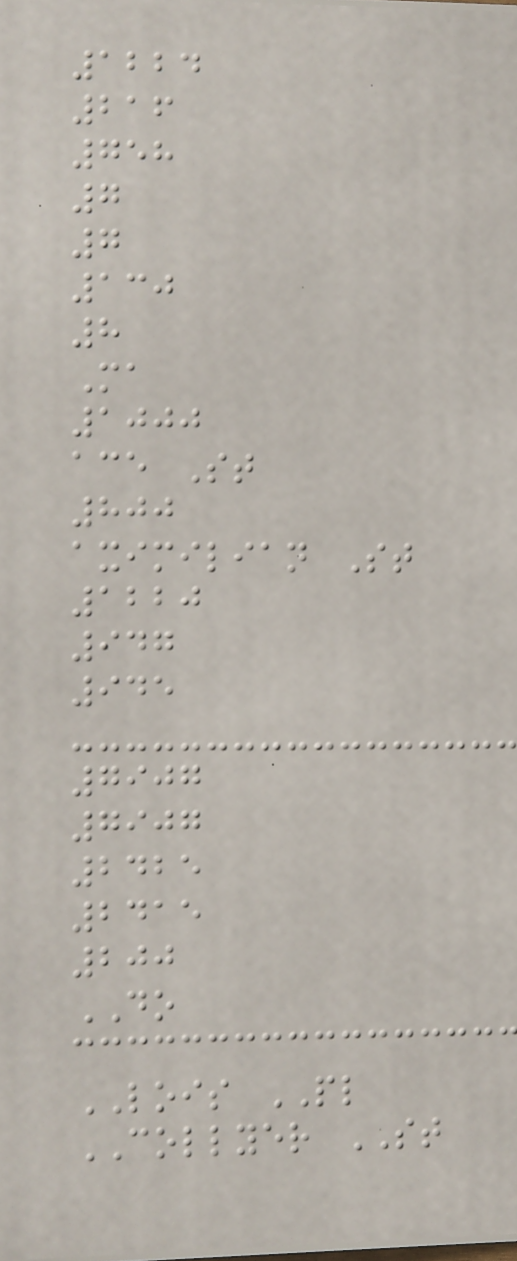1224
216
758
7
7
130
8
Ma
1000
ace St
800
aximilian St
1220
947
945
7907
7907
2425
2415
200
DO
LOIS PL
COLLYER ST
